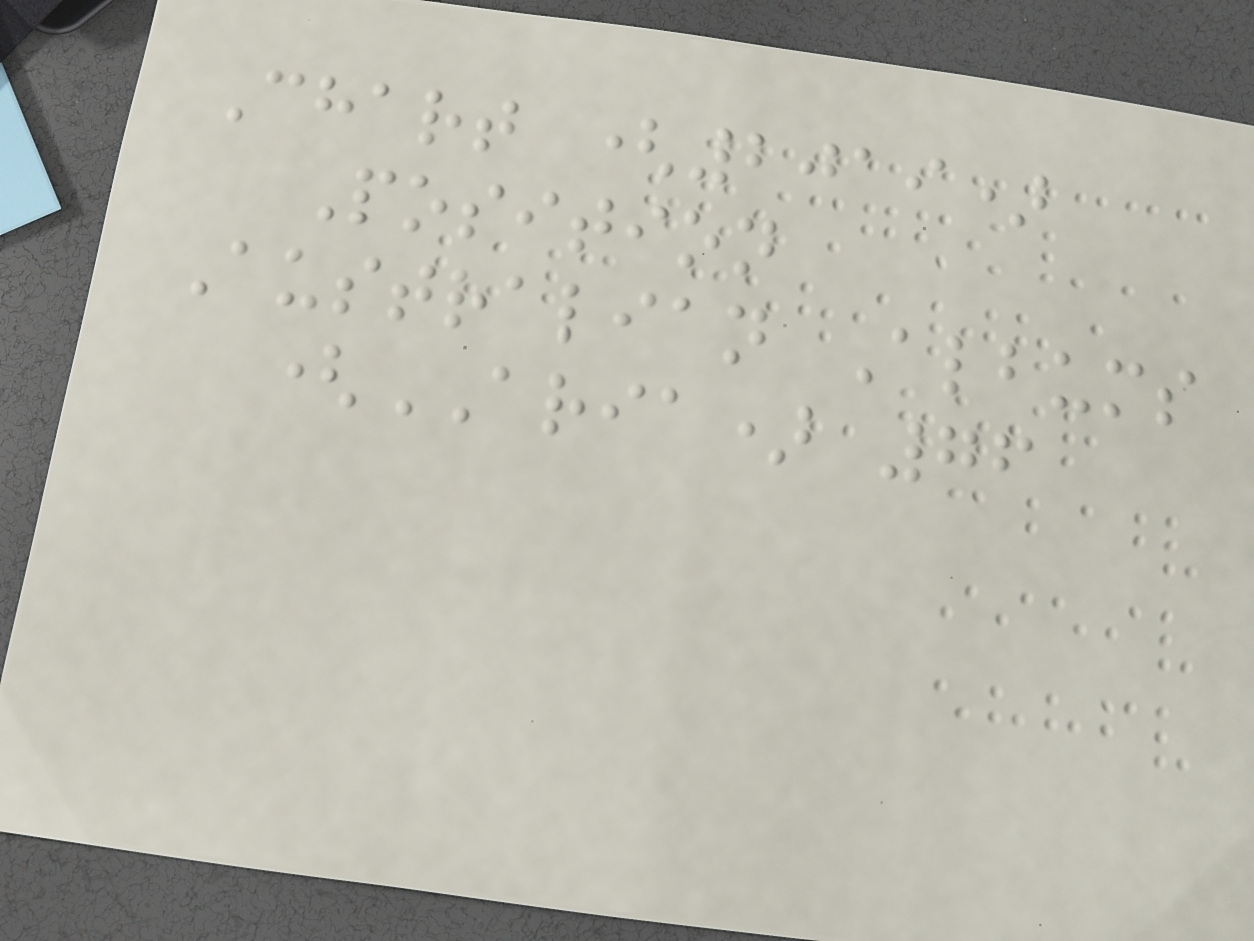Chart (2019)
Position
Australian Albums
(ARIA) 76
